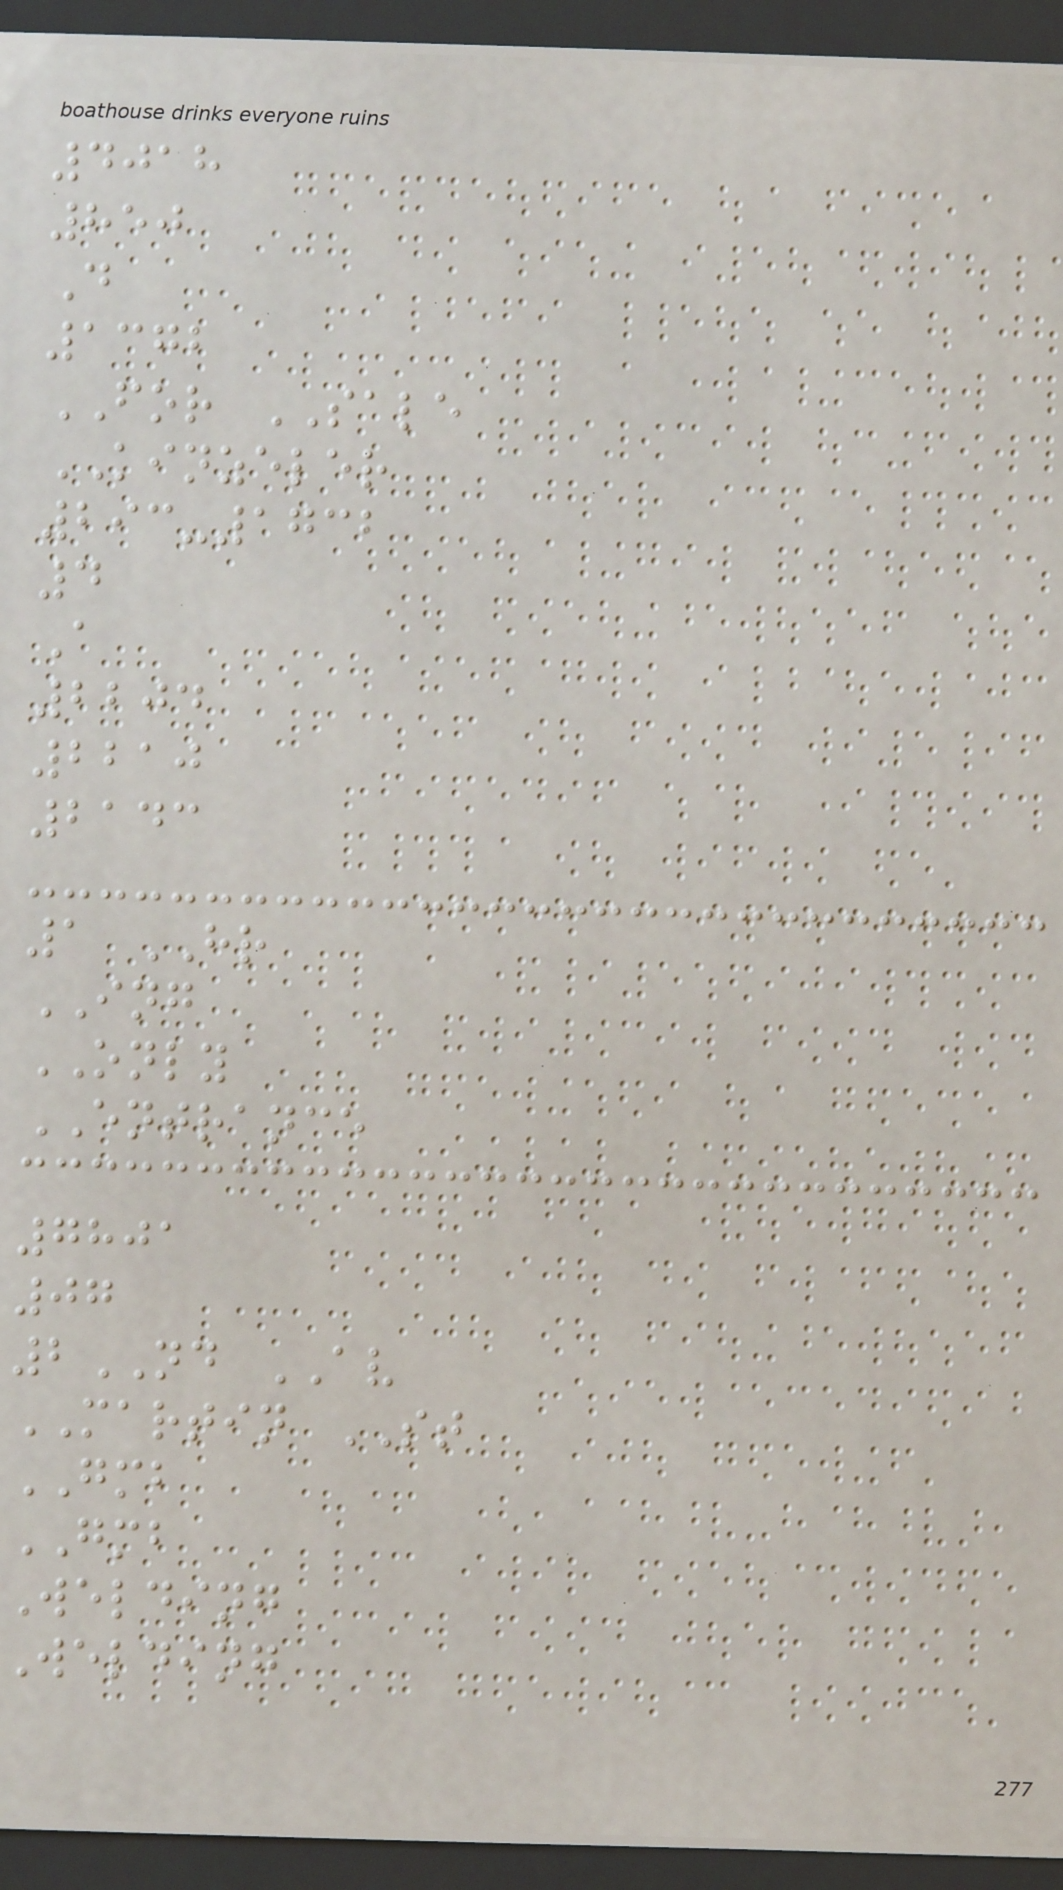4018
850
D
1372
FOR SALE
KINZELER
293-1732
4
A
2204
2210
2143
1 HR
ING
ONLY
ENTRANCE
7801
07
2ND AV
MARTIN ST
GMB
GMB
Welding
Welding
